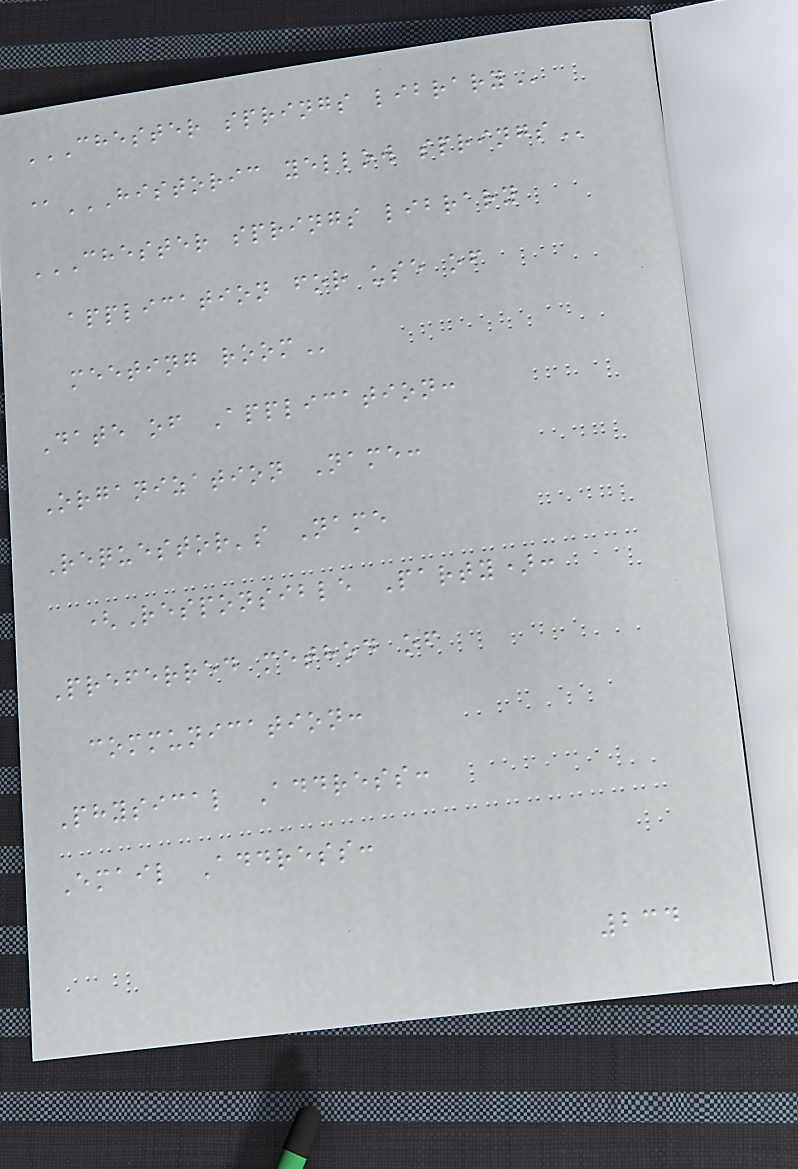CHESTER SPRINGS LIBRARY
@HISTORIC YELLOW SPRINGS
CHESTER SPRINGS LIBRARY
APPLICATION FOR USE OF
MEETING ROOM
Date of Application:
Organization Name:
Requestor's Name
(Responsible Party):
Preferred method of
communication:
Physical Address:
Email Address:
234
